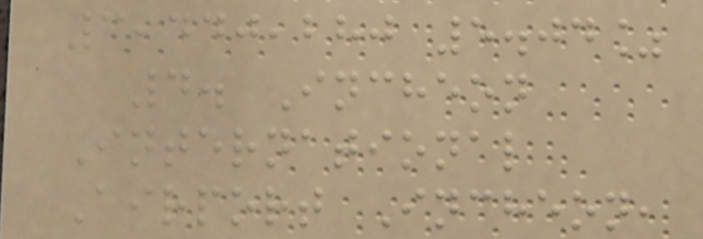3,440,280 5.04%
4. Incheon
International
Airport Incheon,
